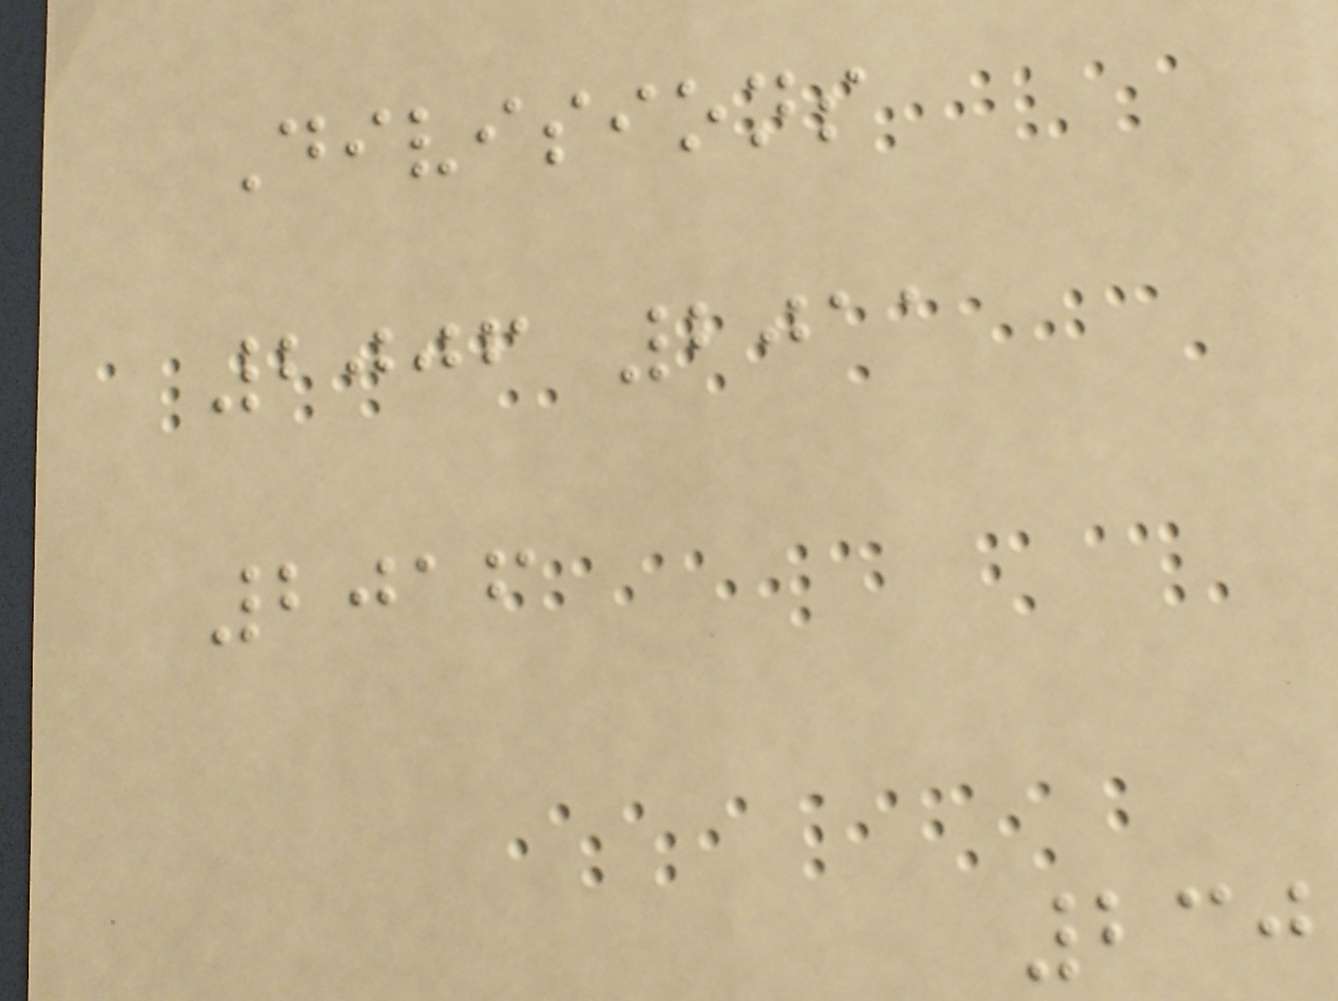Divisions
2006 2011
2016
230
